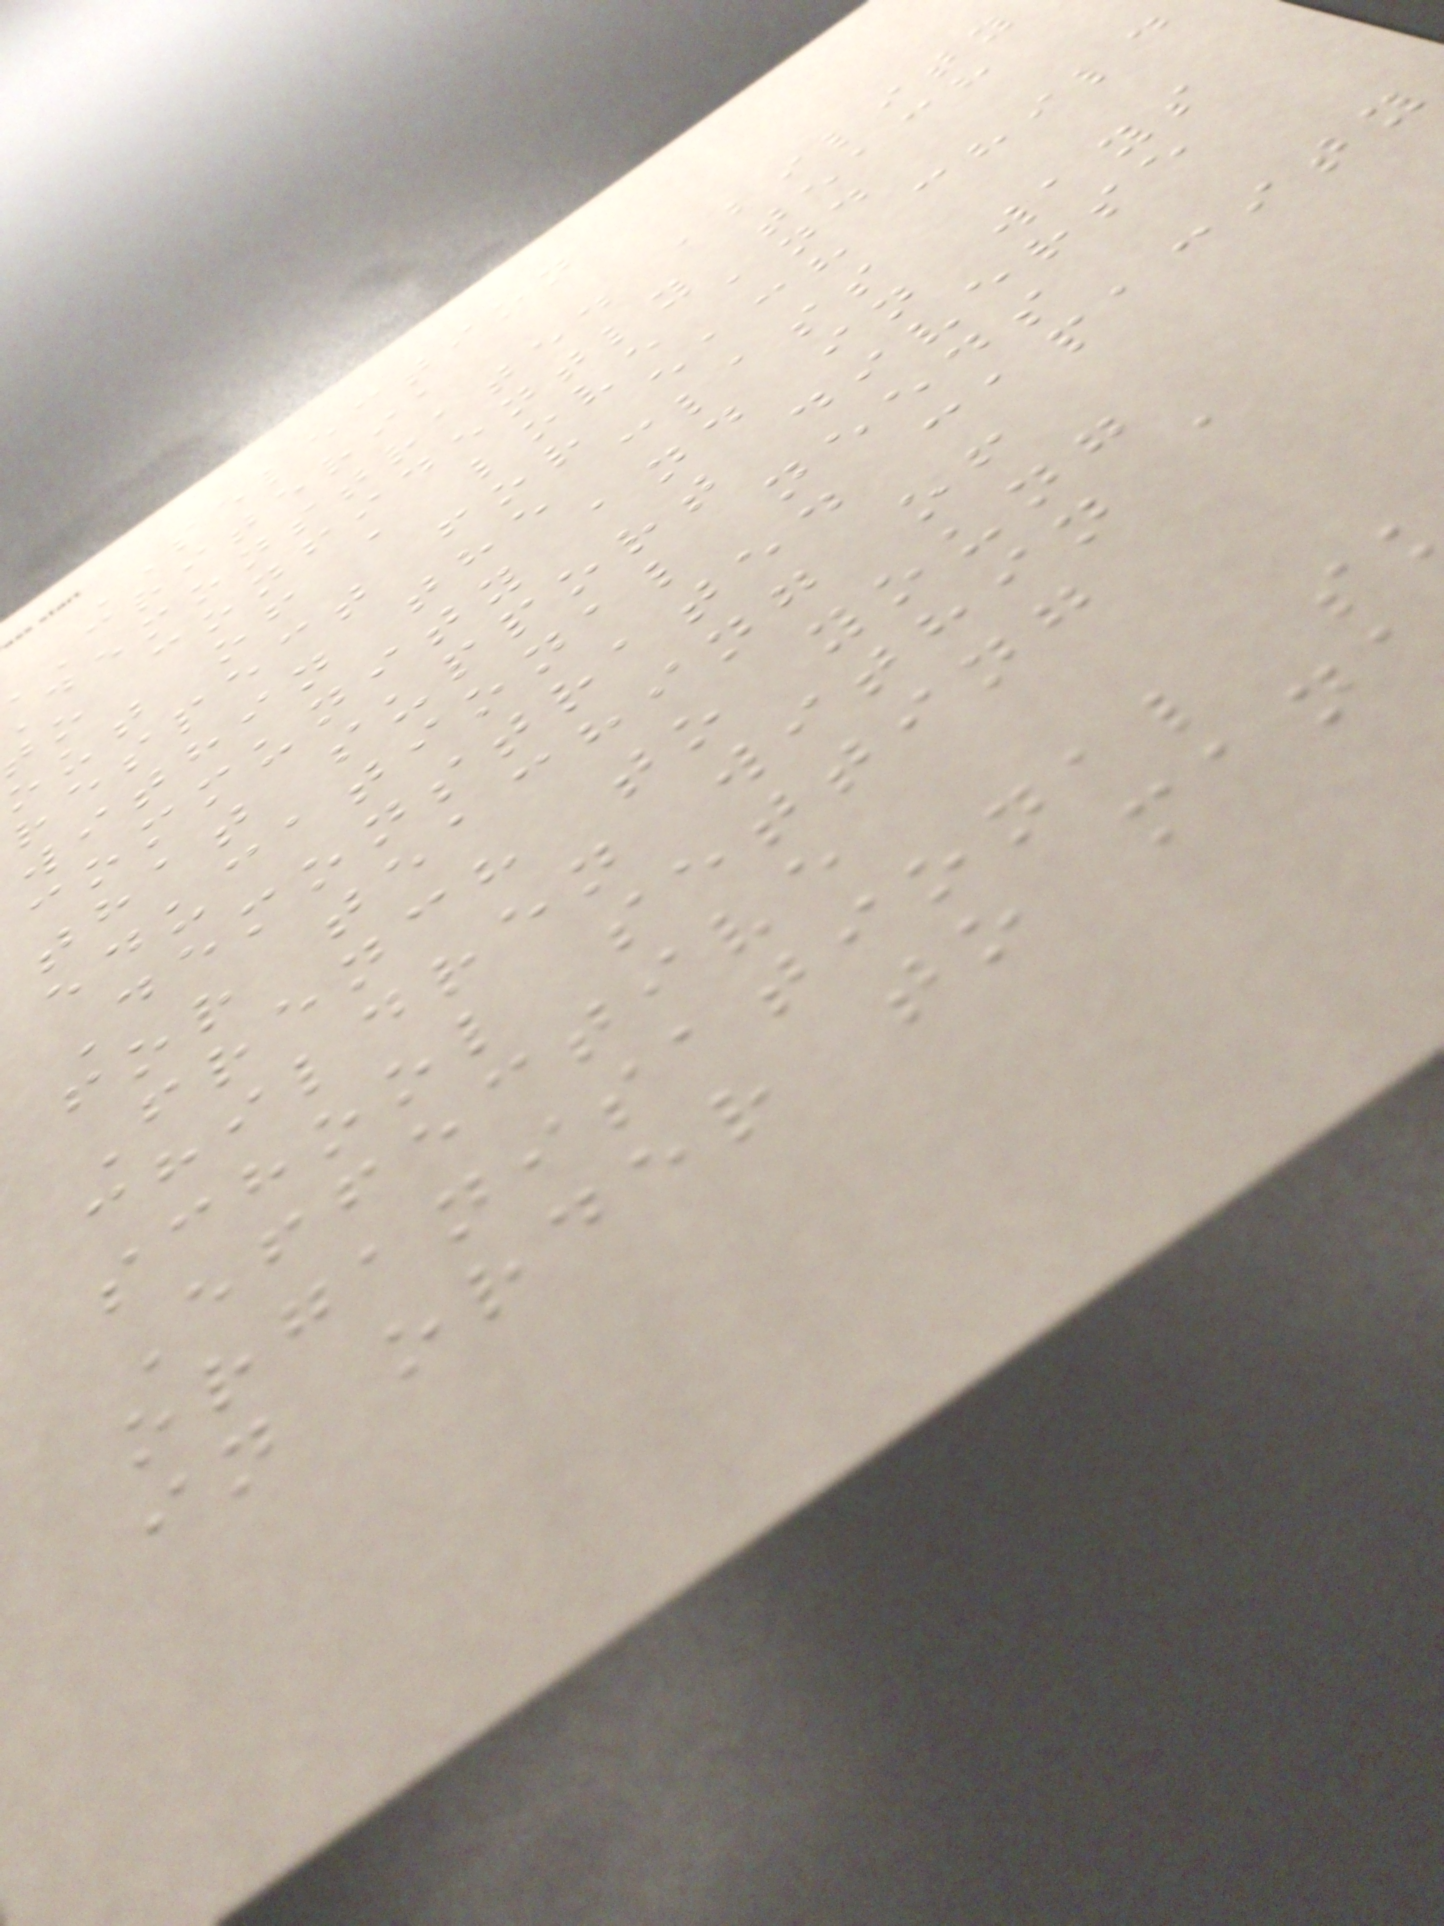SELECTION
criteria
demonstrated ability
o confidently teach
out of a love and
respect for each child
within the class
community and in ways
that support diverse
educational needs
Demonstrated capacity
for teaching of
French to young
children within a
school setting
Effective
organisational s
in order to man
